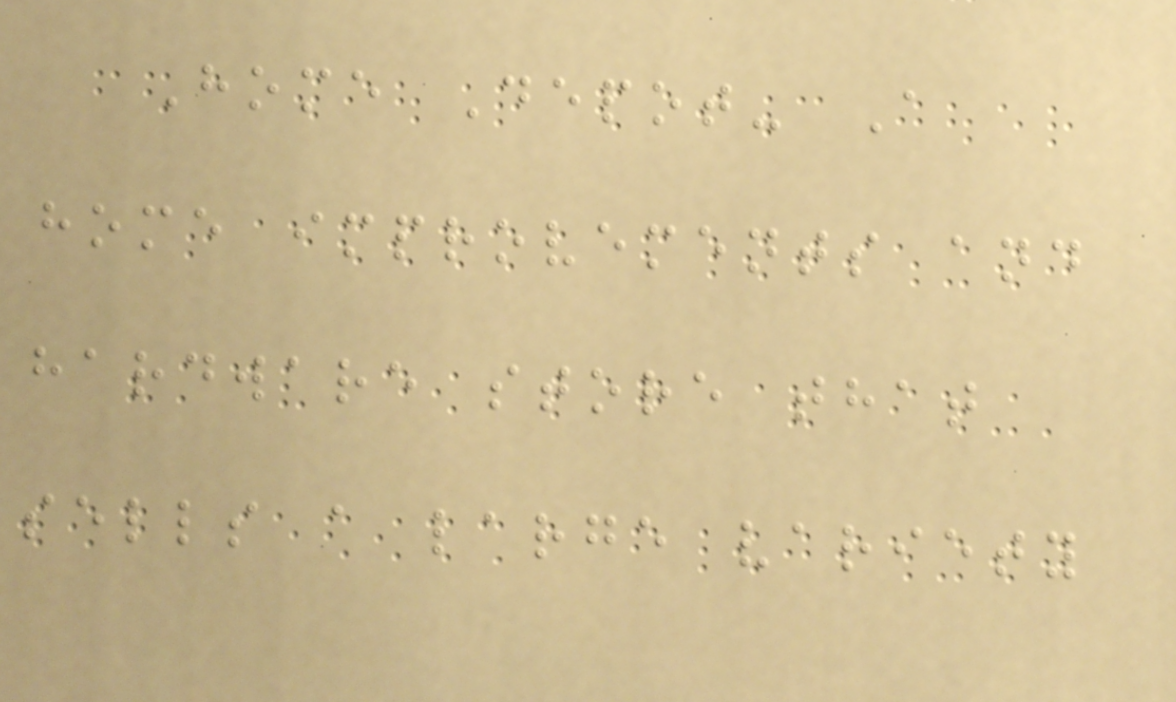Home Depot- A
home improvements and
hardware store that
sells a large variety
